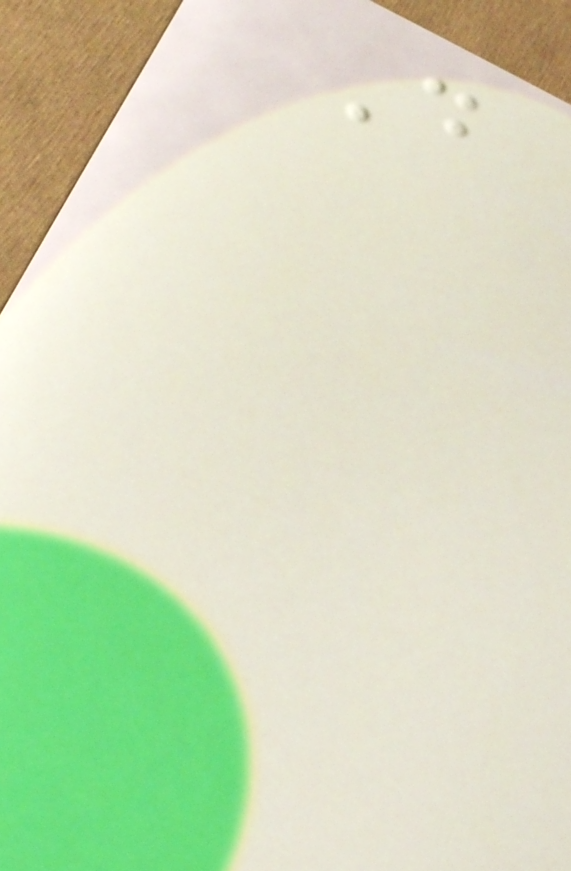Do
